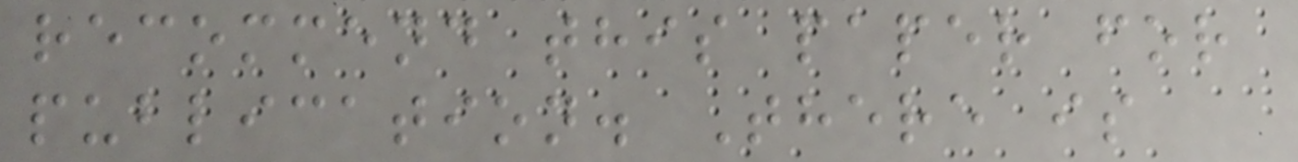recommend this paper for
publication. There is
